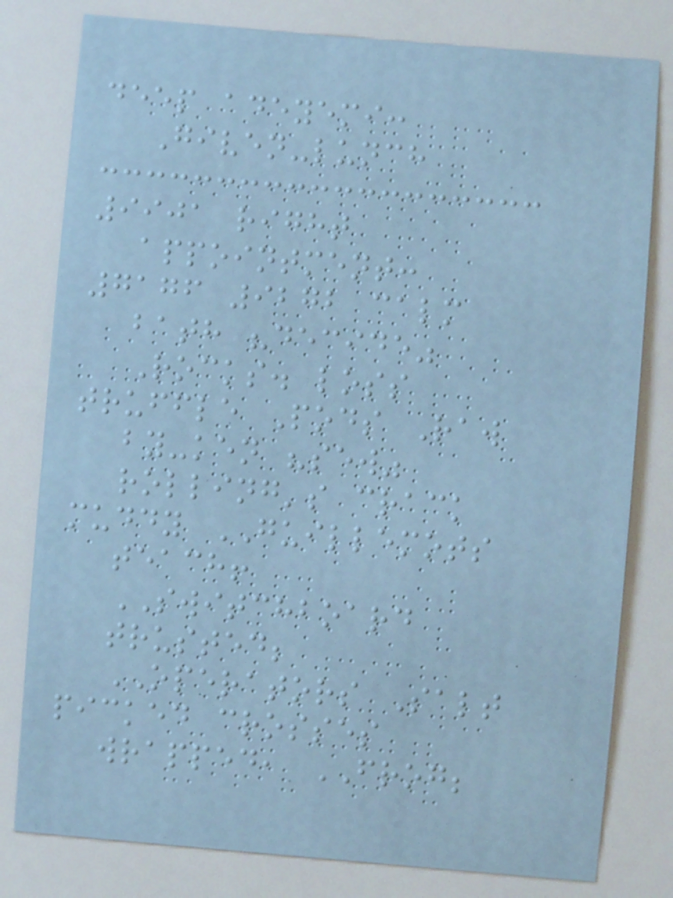deep adeyemi:
Given-lunch
9901 right
appointment:
7176 9272 calm
bath "decide"
Rocks. loss
truffle Pods Raw
by-ken "sew"
rolling's crack
muddy GUILLEMOTS
teach!
SWITCHBOARD
trusted;
OPERATORS Salt
picked crosses
wrapped, FROG;
